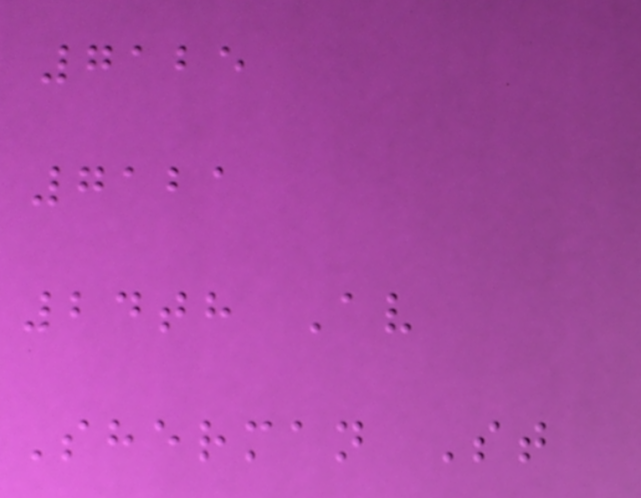7125
7121
24th Av
Sherman St
